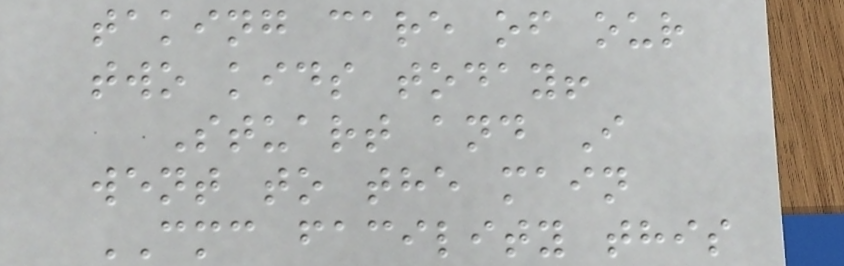taking care of our
two kids today!
Stuart and I
went to the main
CMC facility this
